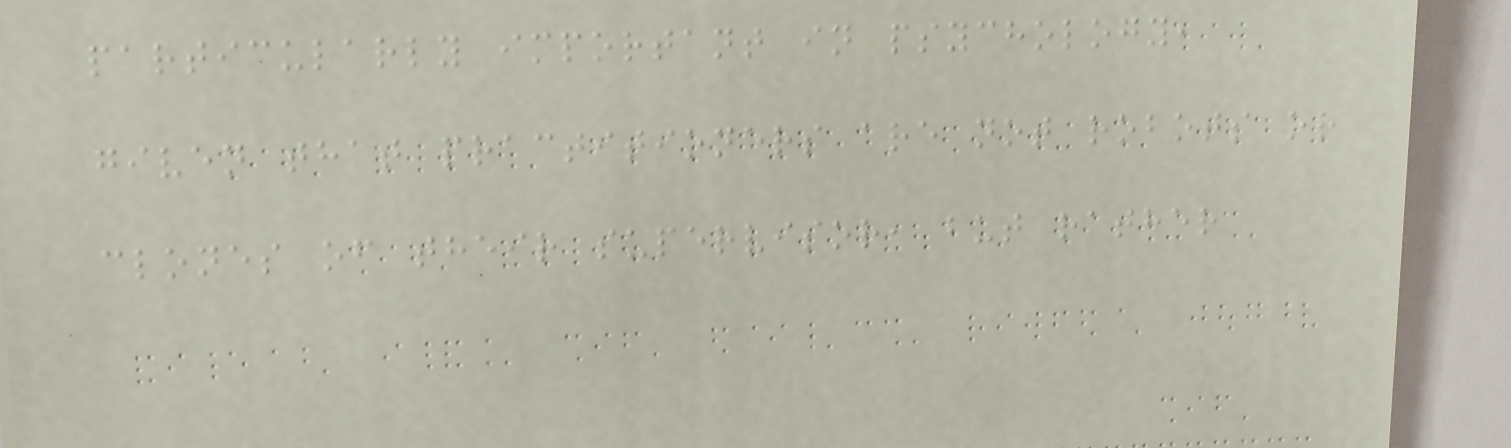particularly important in psychology,
given that practitioners are not robots or
clones of their supervisor, but rather
